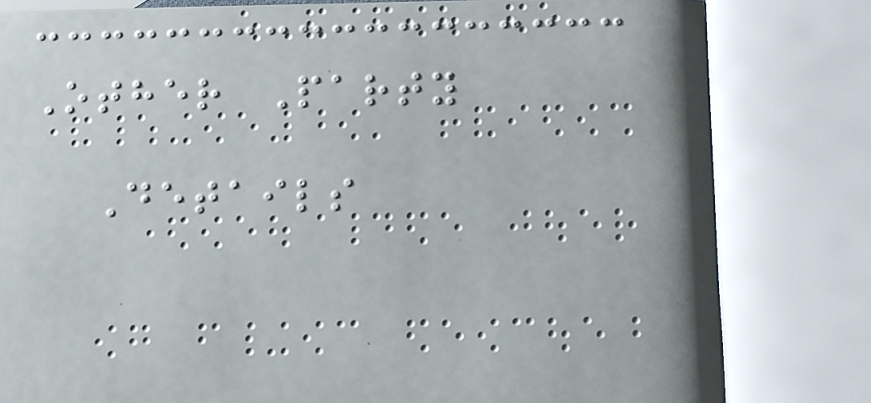Other Party
Details
